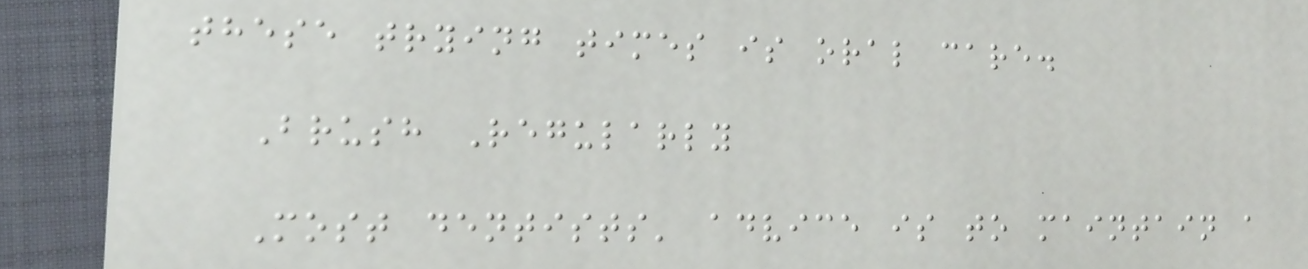these trying times is oral care.
Brush Regularly
Most dentists' advice is to maintain a
